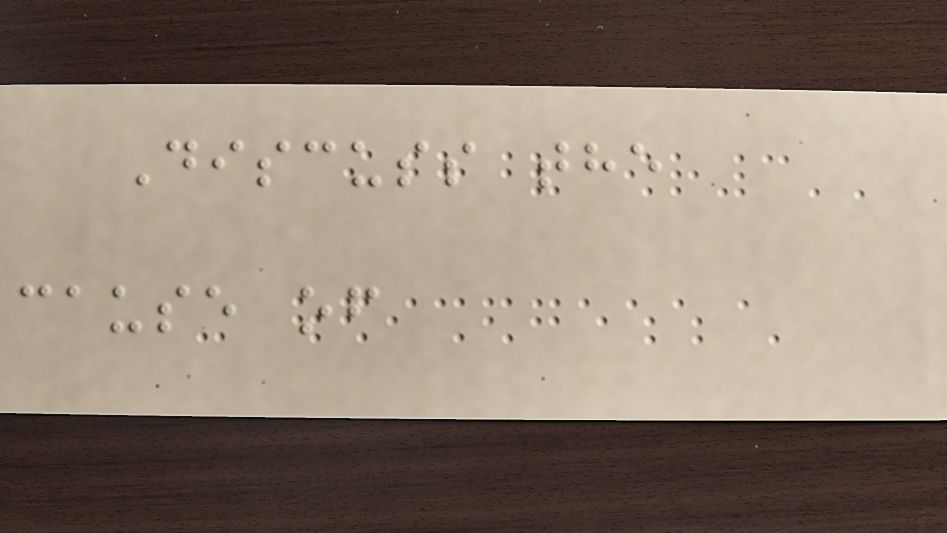Discuss the
cause of
